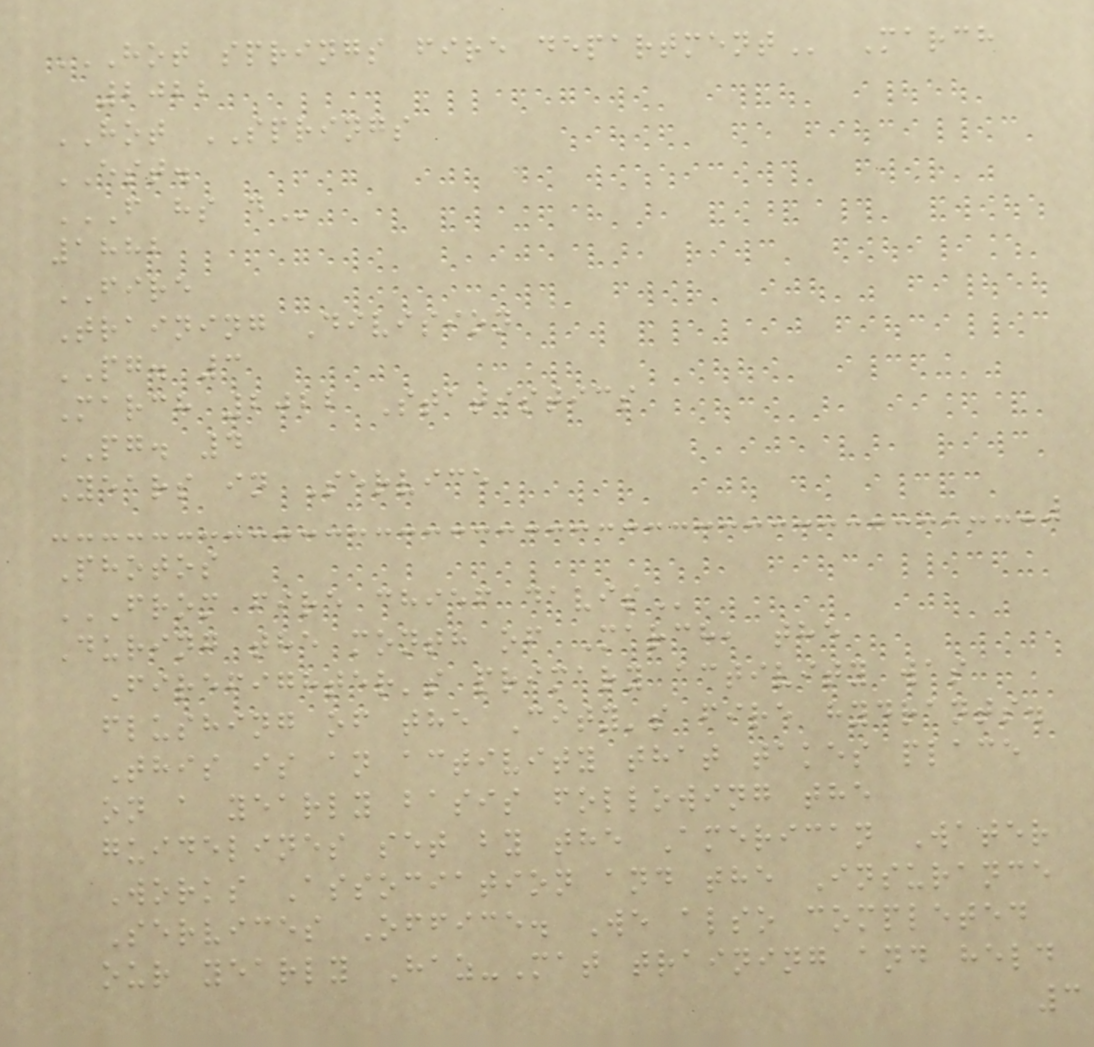HOT SPRINGS FIRE DEPARTMENT March
2022
HOT SPRINGS
EST.
F HS D
1882
FIRE
Training Division
PG. 3
March 2022 Statistics
PG. 4
Years in Service
Photos
FROM FIRE CHIEF DAVIS
During the month of March, the
Firefighter's primary activity was
flushing of the City's fire hydrants.
This is an activity that takes place
on a yearly basis following the
guidelines set by the American Water
Works Association and the Insurance
Services Office. We also completed
our yearly Haz-Mat training and held
3
